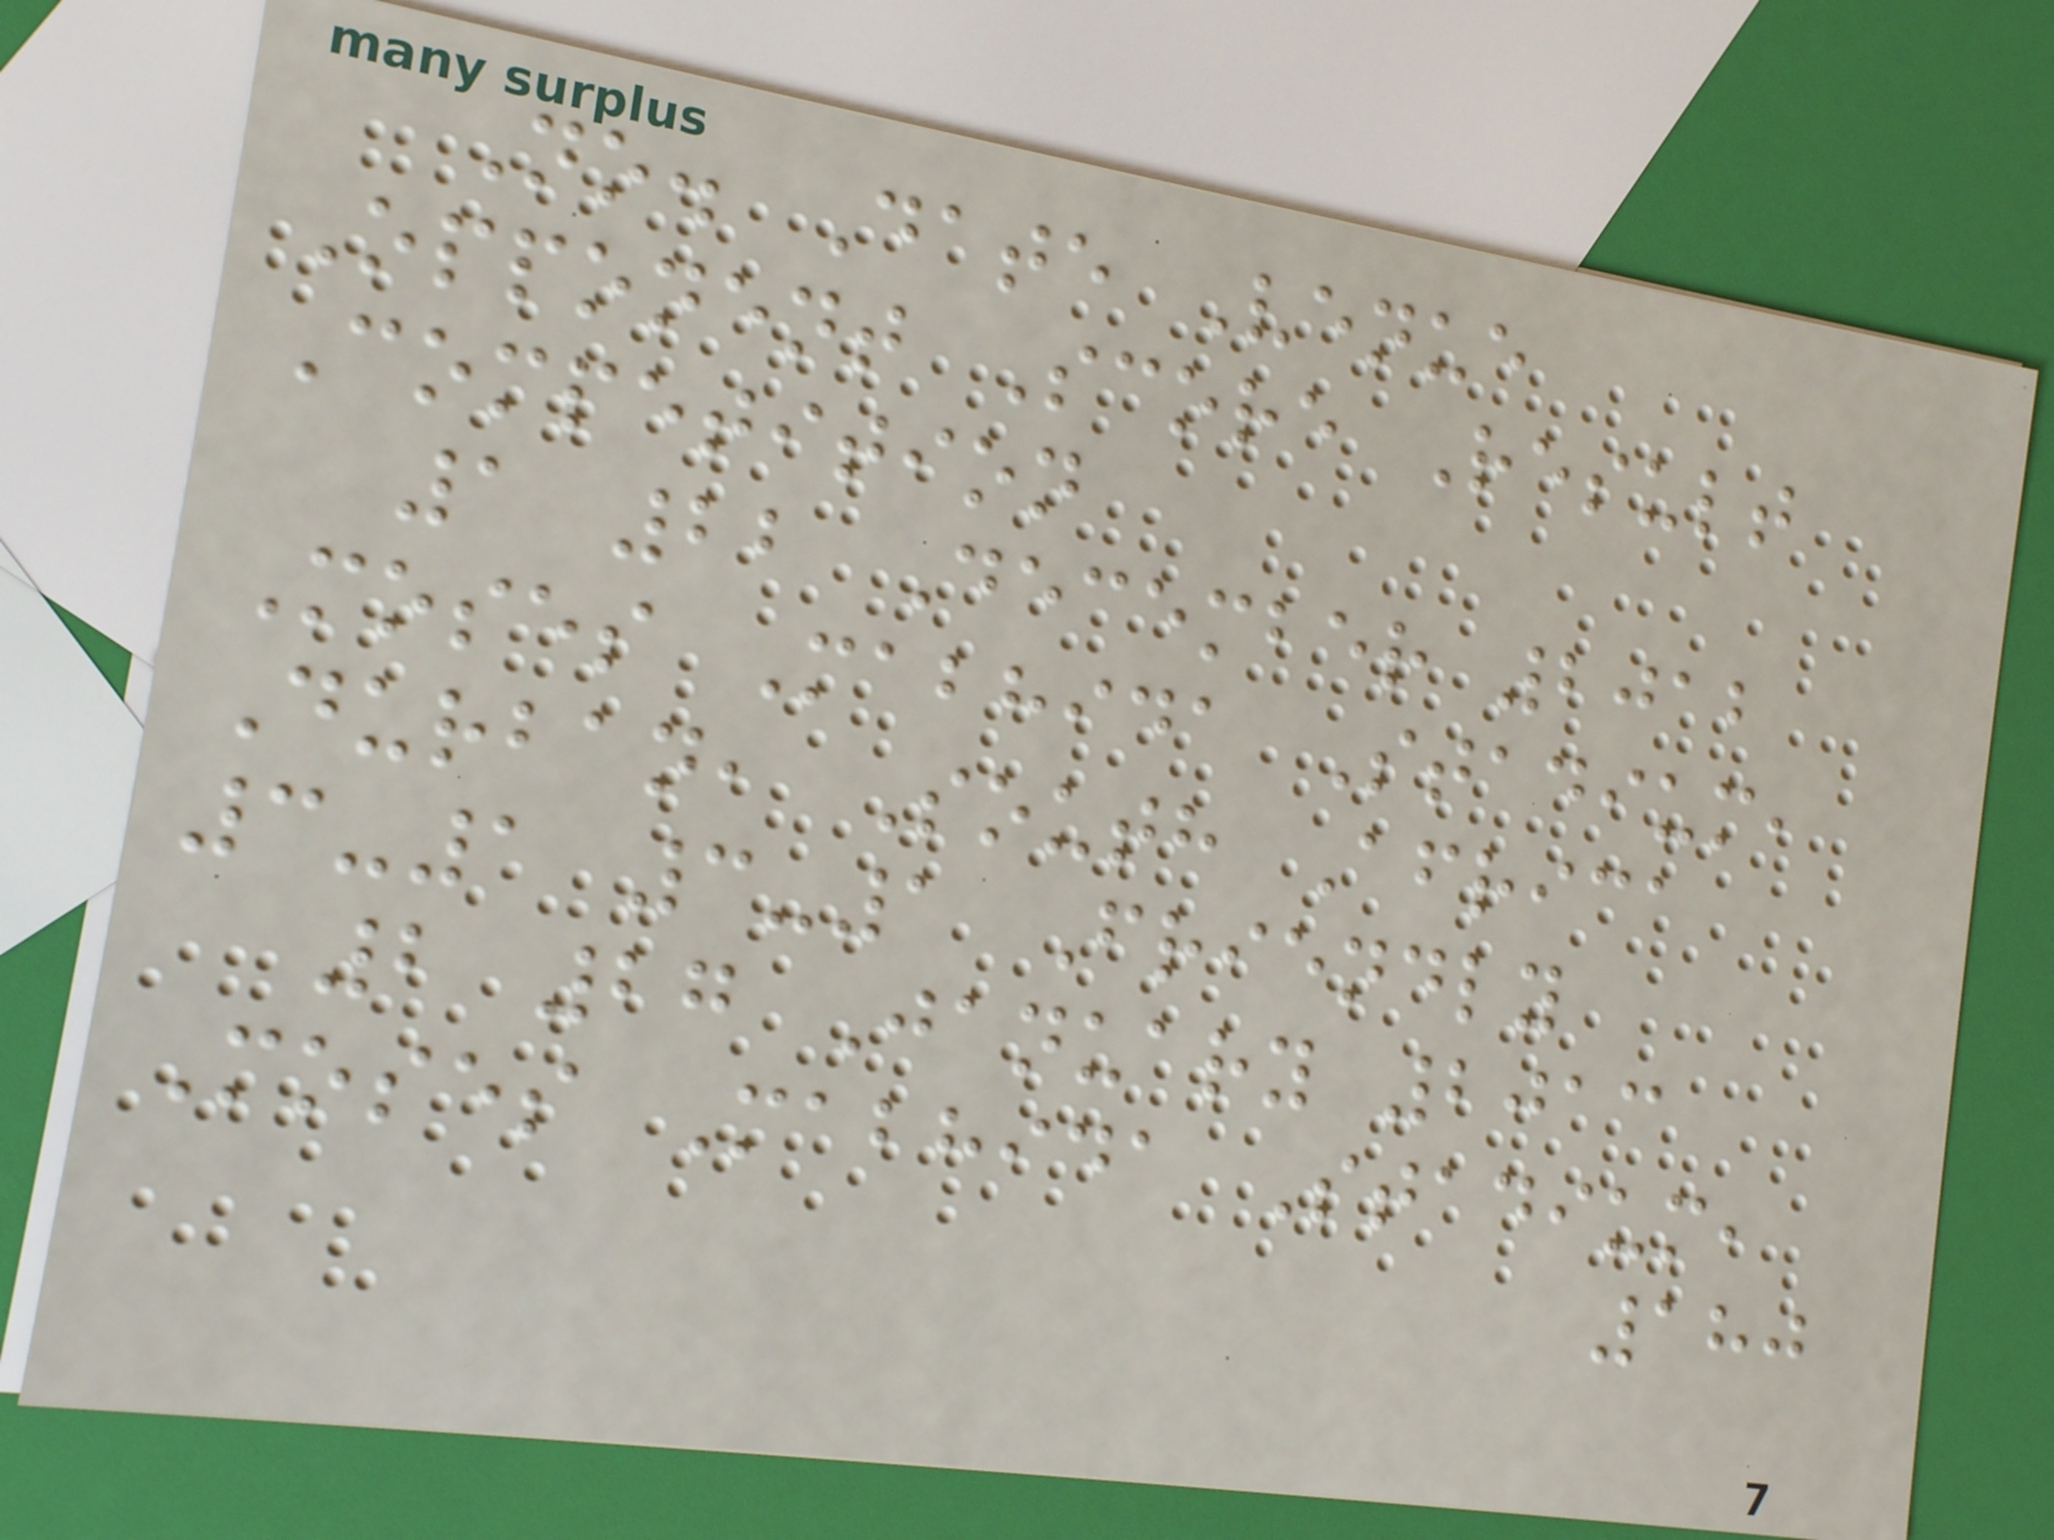No. Date Venue
Opponent Score Result
Competition
1 22 December 2012
Moses Mabhida Stadium,
Durban, South Africa
3-1 3-1 Friendly
2 27 January 2013
Moses Mabhida Stadium,
180
